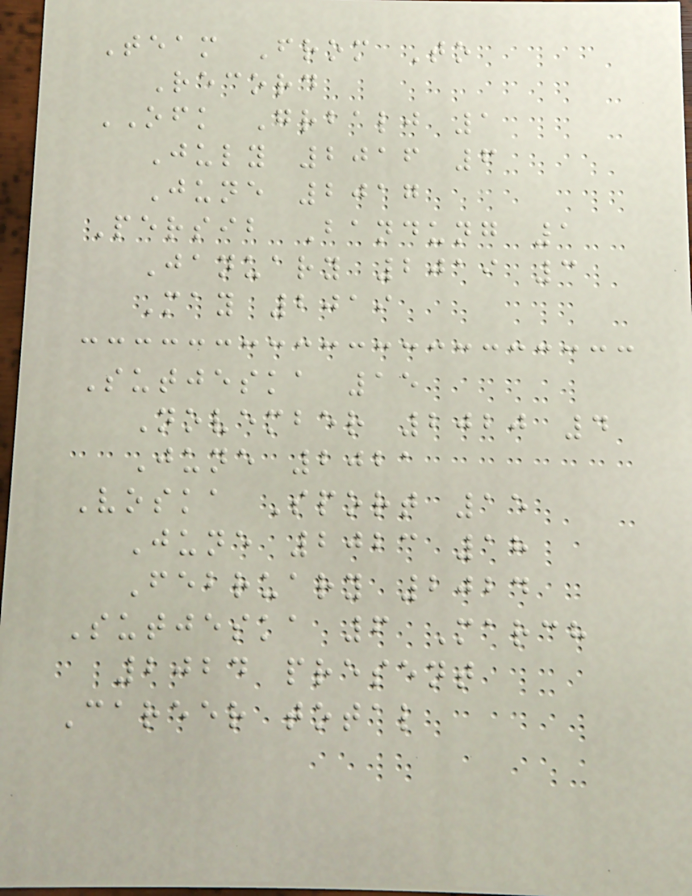Team From To
Record
OFK Grbalj 1
July 2016 6
June 2017
Persib Bandung 1
January 2019 3
May 2019
Sutjeska 15
November 2020 4
June 2021
Voska Sport 15
June 2023 18
February 2024
Sutjeska 6 March
2024 present
Career total
